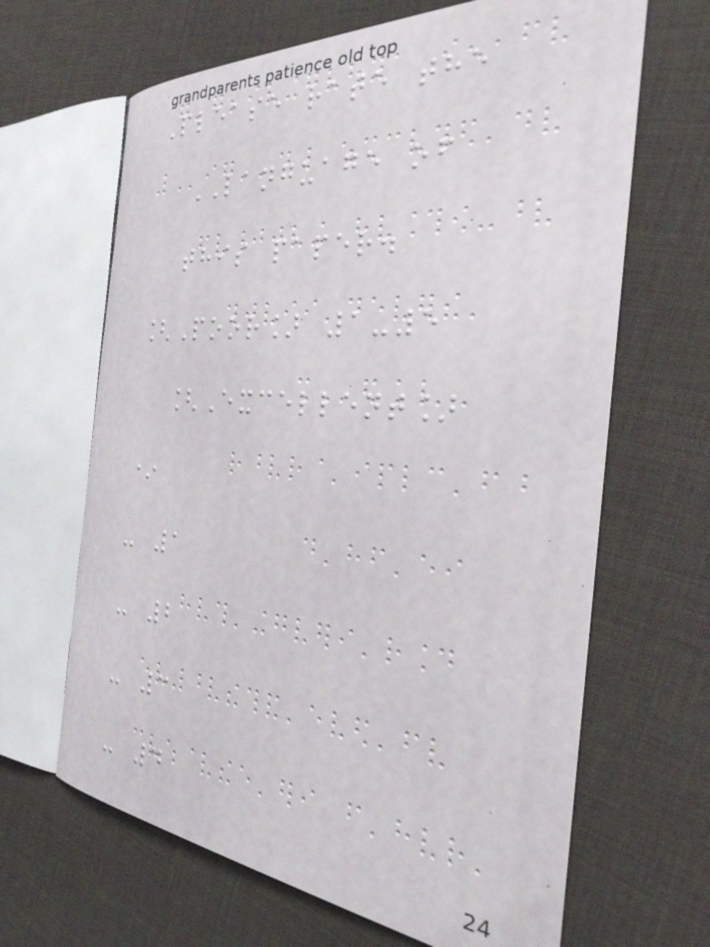Please rate the
LANGUAGE of
this paper.
[Poor] 1-5
[Excellent]
*
- 1
- 2
- 3
- 4
